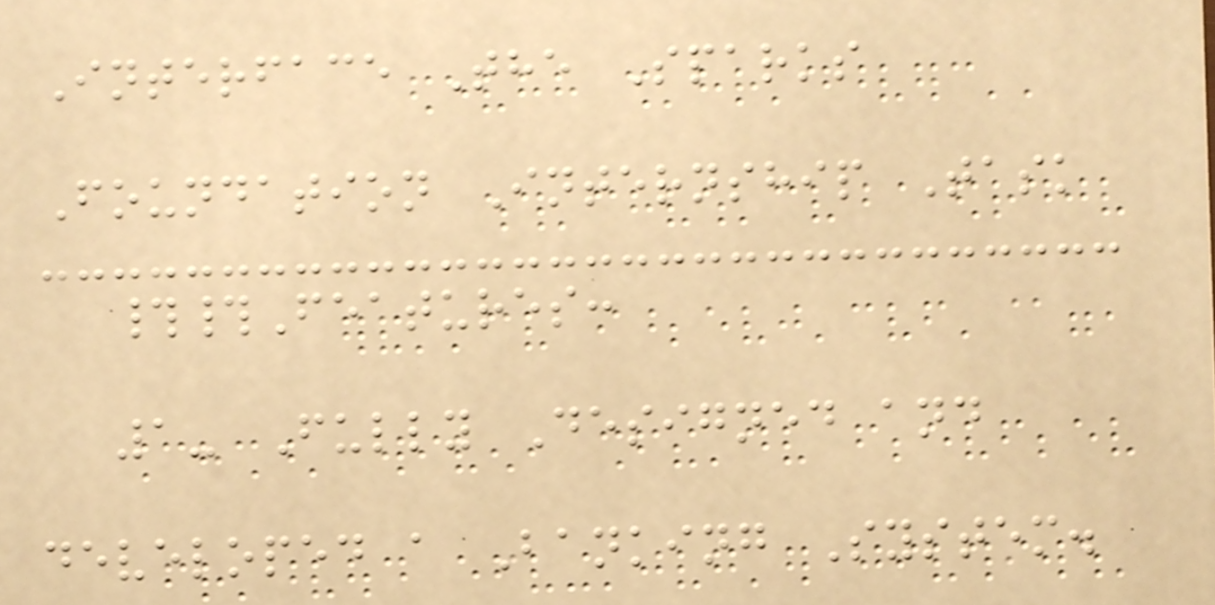Interface The Sparks
Foundation Internship Task
##Features:
1- Fully Designed and
developed a Banking System.
